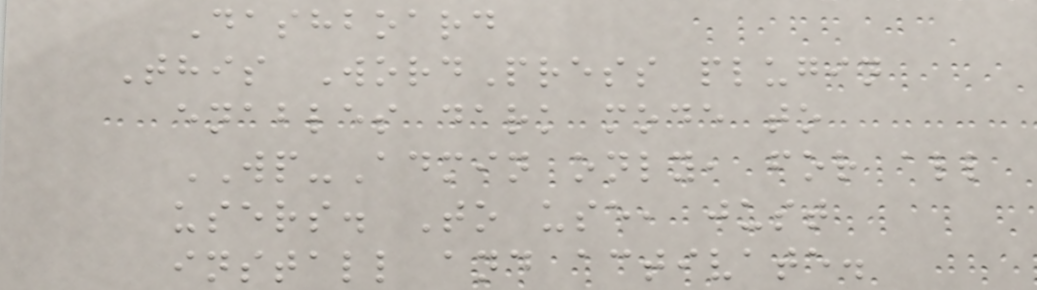Dashboard
This WordPress plugin
enables dark mode to
WP-Admin only, for all
users. To use, just
install and activate.
